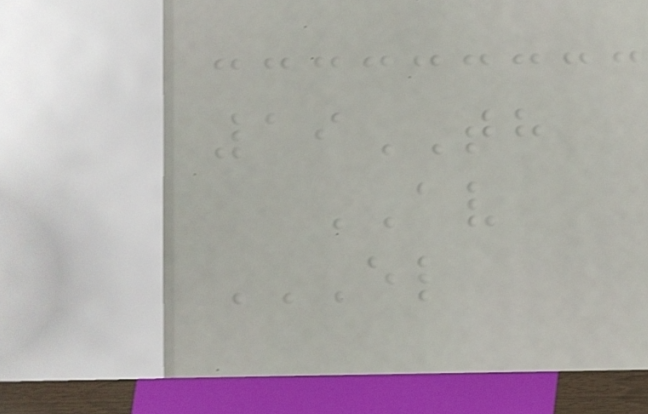19TH
AV
EL
